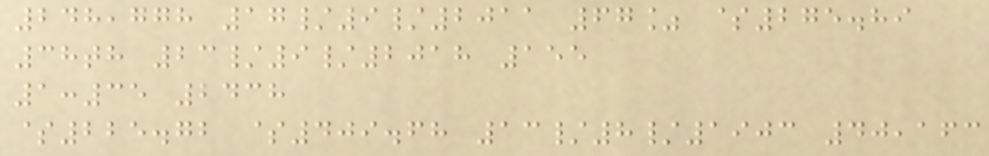248,778 17/9/2011 67% $275.89
38th 23/9/2018 155
1:35 2438
$225.72 $409.68 13/8/1903 40,163
